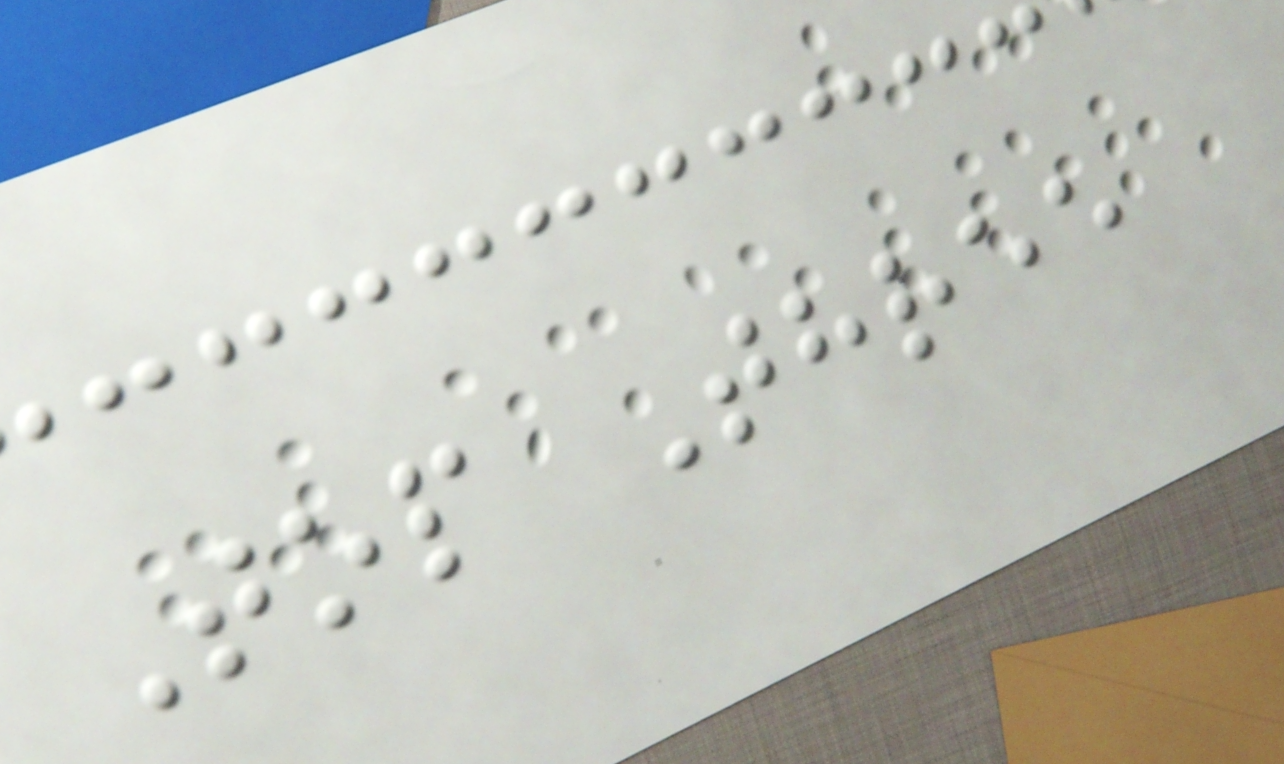Top Three
